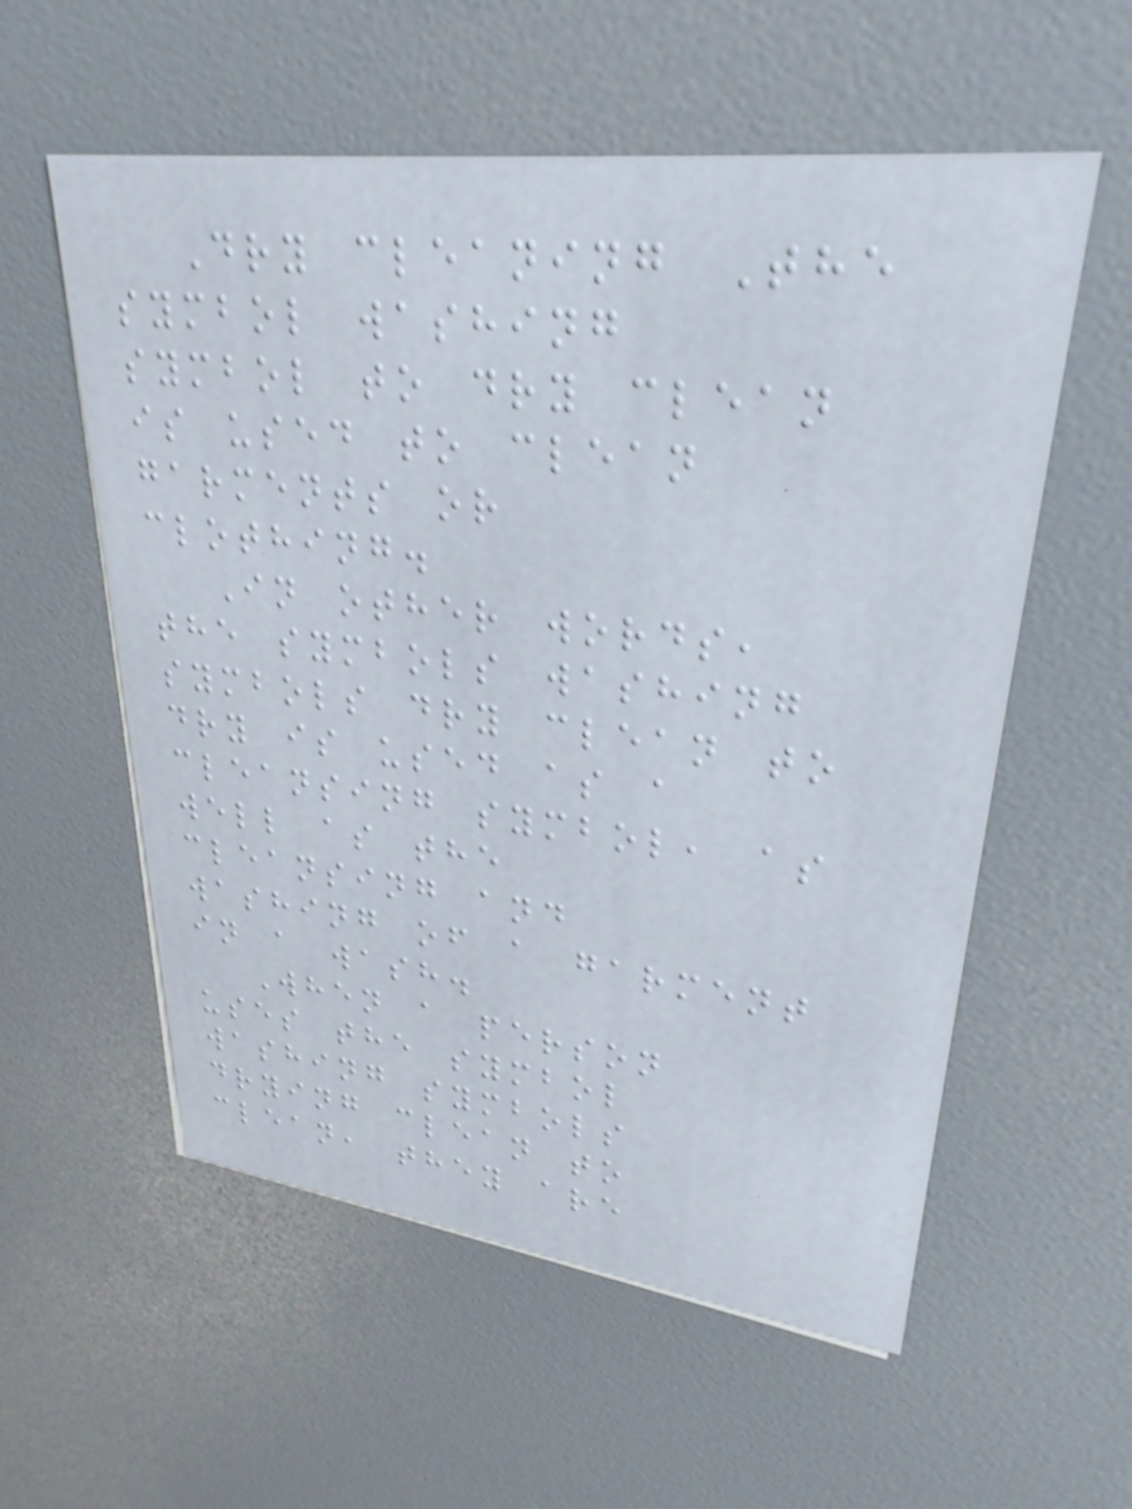Dry cleaning The
symbol washing
symbol to dry clean
is used to clean
garments or
clothing.
In other words,
the symbols washing
symbols dry clean to
dry is used as a
cleansing symbol, as
well as the
cleansing and
washing of a garment
in a wash.
When a person
uses the symbol
washing symbols
drying clean to
clean, they are
